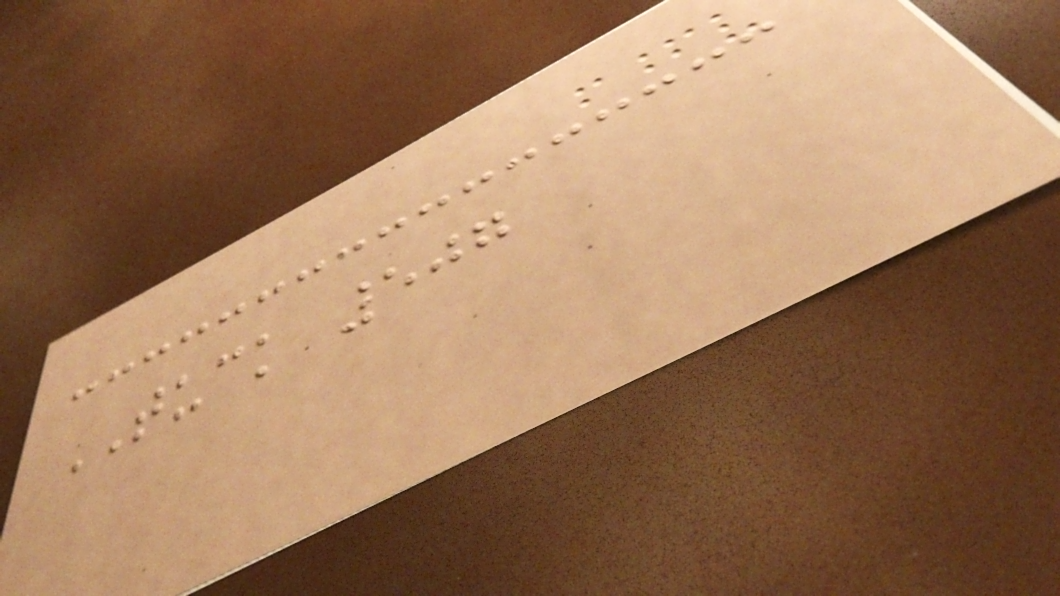TUCK 507
